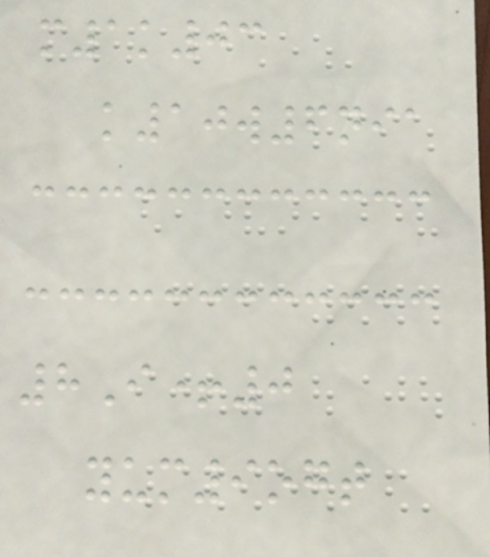m1k03
k10w6nia
8I+0
yum9ogt
